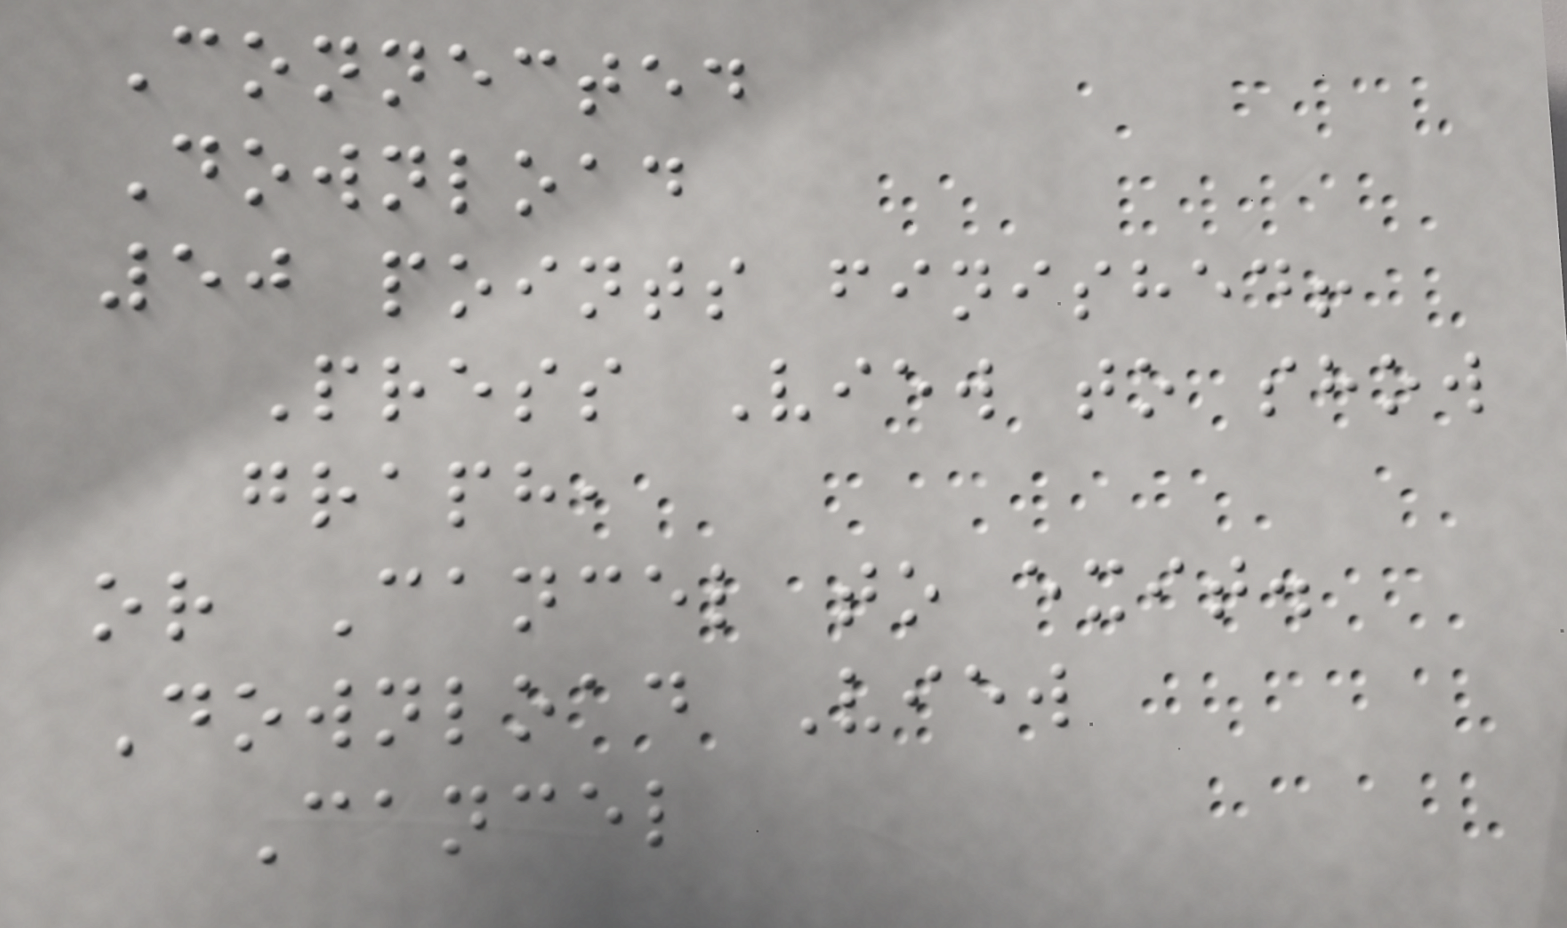Connected
Download
50 points finished!
Press View to show
graph,
or Cancel to exit.
Download View
Cancel
